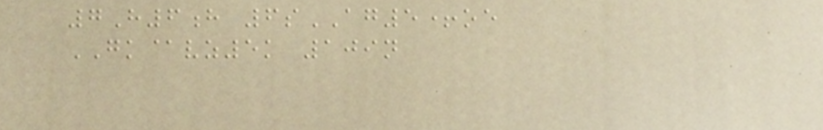7H6h 6sAG5+oe
GK@vz5k 109n
